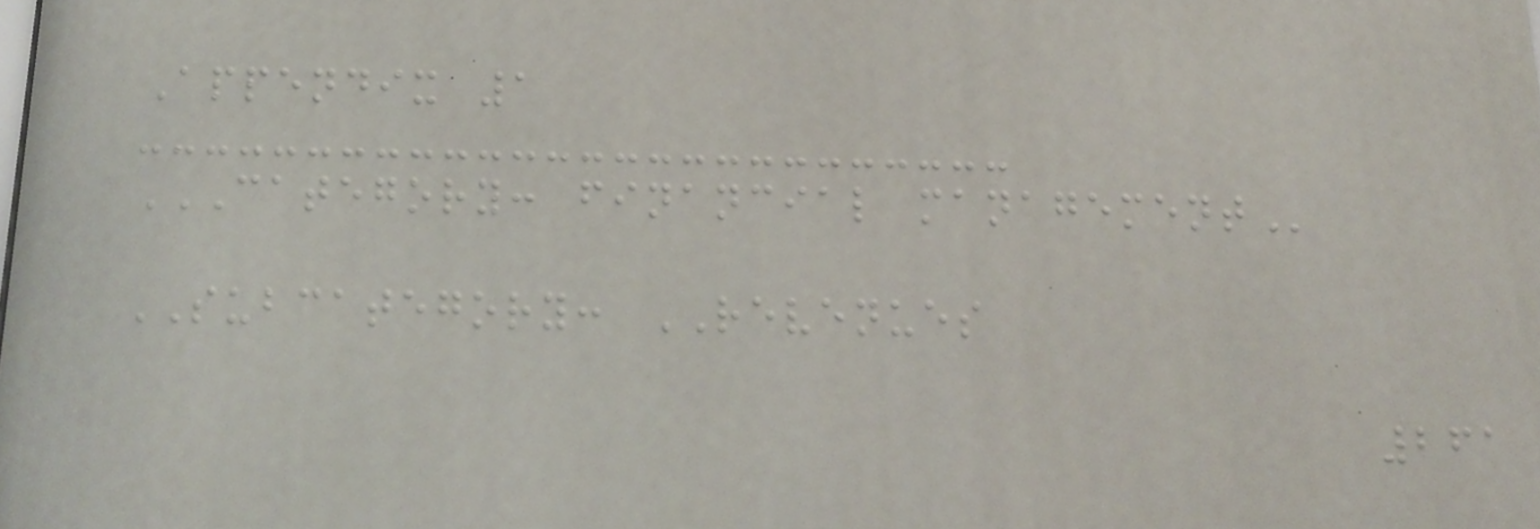Appendix 1
CATEGORY: FINANCIAL MANAGEMENT
SUBCATEGORY: REVENUES
261
